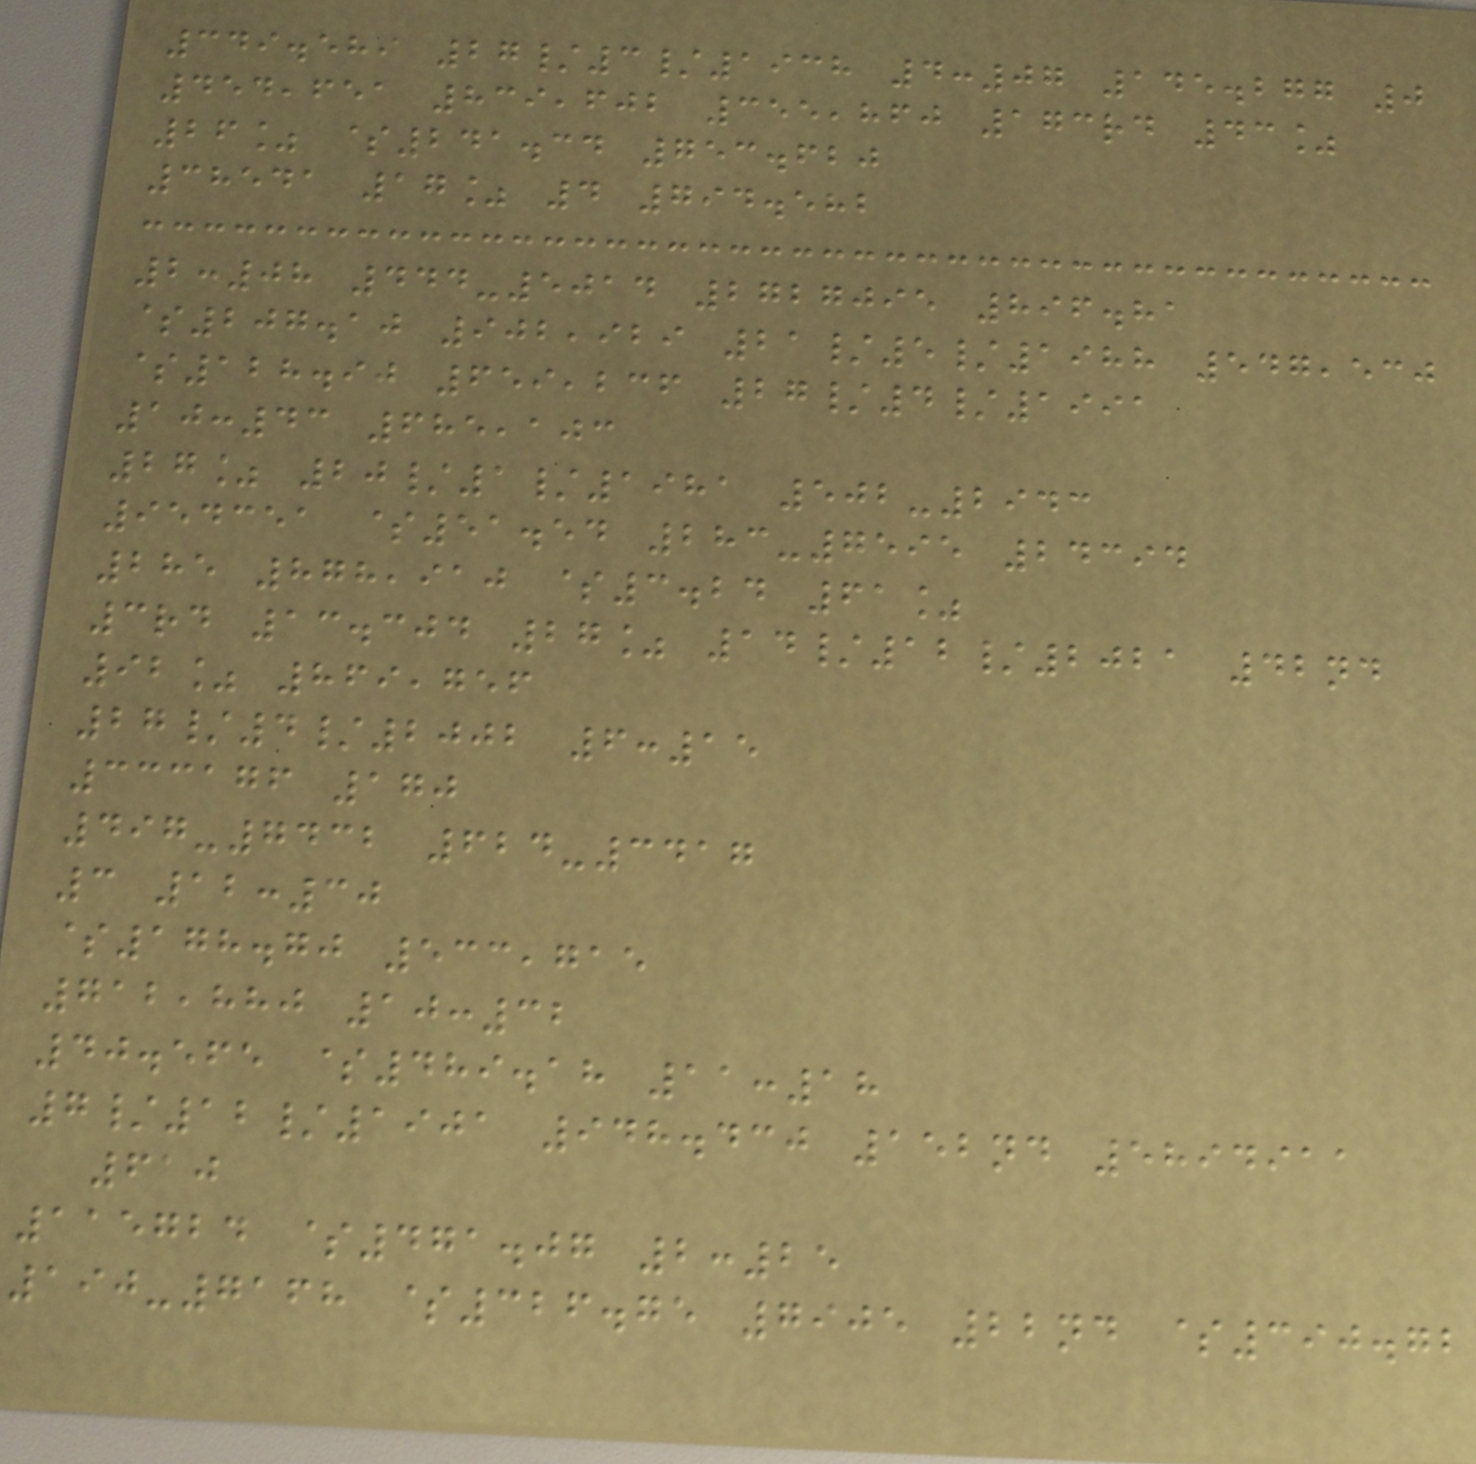349.589 27/3/1938 4:07 145.277 0
454,651 839,602 355,860 173rd 43%
26% $241.34 753.620
38541 17% 4 794.582
2:08 444-5014 2727095 896.81
$207.10 902,929 21/5/1988 547,530
$128.90 659,236 27/4/1991
10:43 685,103
27% 20/1/1981 502-2943
954351 $51.54 283-7595 24394
285 878,910 $3.24 61%
3rd 13.304 27% 14/12/2021 42nd
92% 869,756
27/4/2002 6:15
333176 170
497-7432 624-3417
3 12:30
$178.70 533,715
712,880 10:32
40.565 $489.18 11:18
7/12/1901 948.430 152nd 5894911
610
115724 $471.07 2:25
190-7168 $326.75 7905 22nd $390.72
